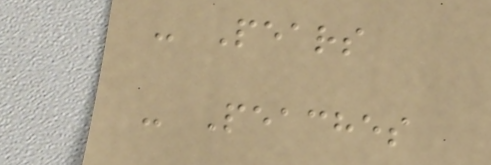- Pears
- Peaches
